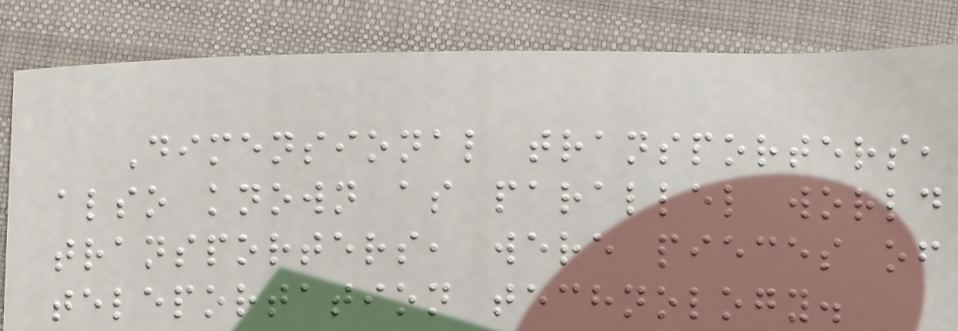Dimensional transporters,
also known as parallel world
transporters, were pieces of
teleportation technology.
